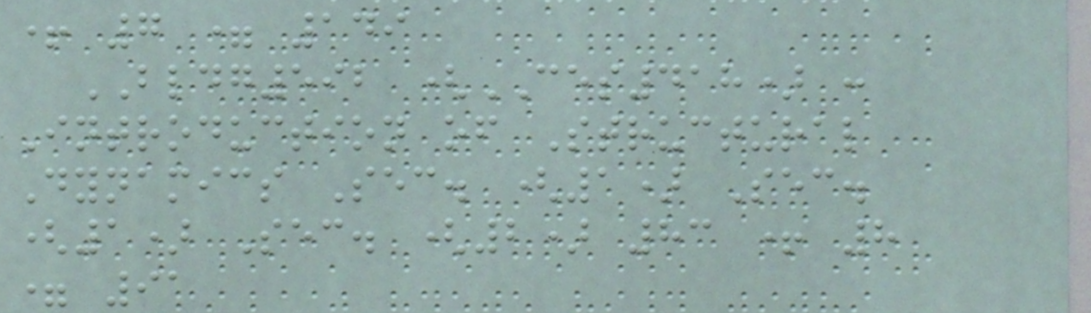+ 7 = 149
BLDG592 (CES418) :
Introduction of Structural
Dynamics Sec. (1) Sec.
(1) Sec. (2) 83 + 8
= 91
